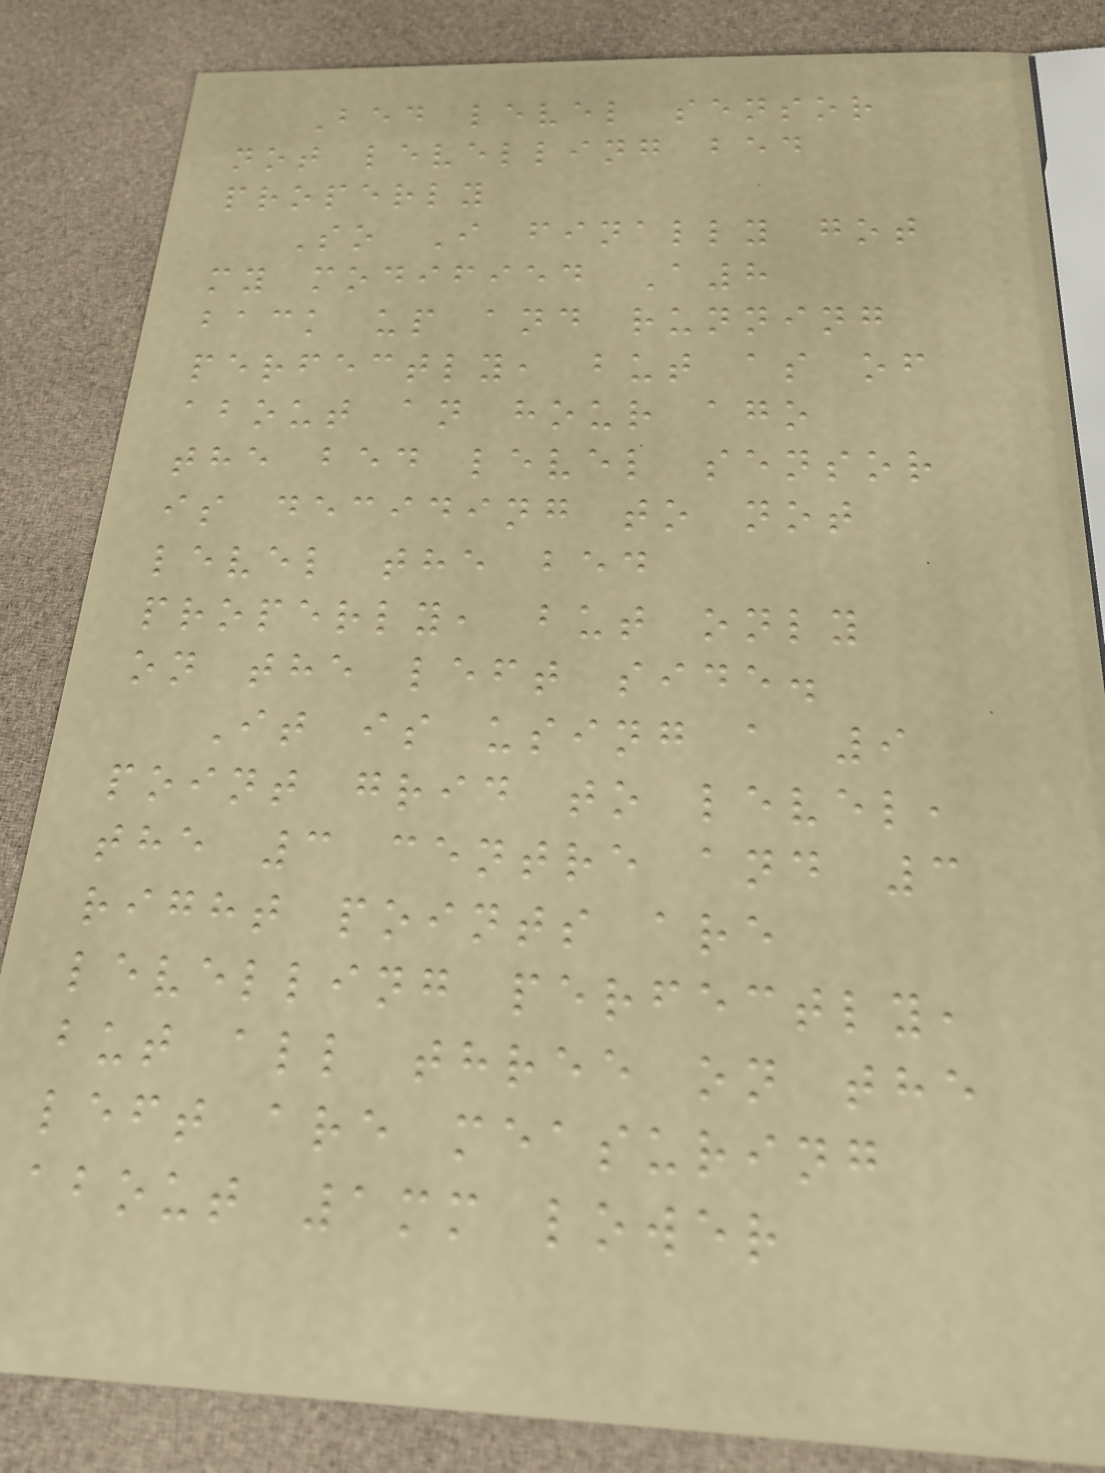Bed level sensor
not levelling bed
properly
So I finally got
my modified A8
back up and running
perfectly, but as of
about an hour ago
the bed level sensor
is deciding to not
level the bed
properly, but only
on the left side.
It is using a 9
point grid to level,
the 3 centre and 3
right points are
levelling perfectly,
but all three on the
left are measuring
about 1mm lower
